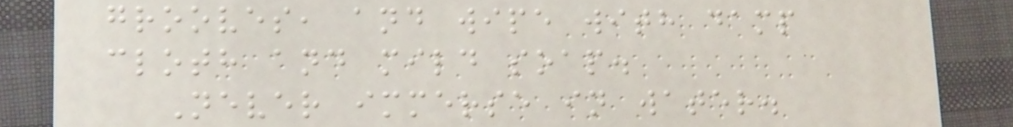grooves, and wipe with damp
cloth and mild soap.
Never immerse in water.
